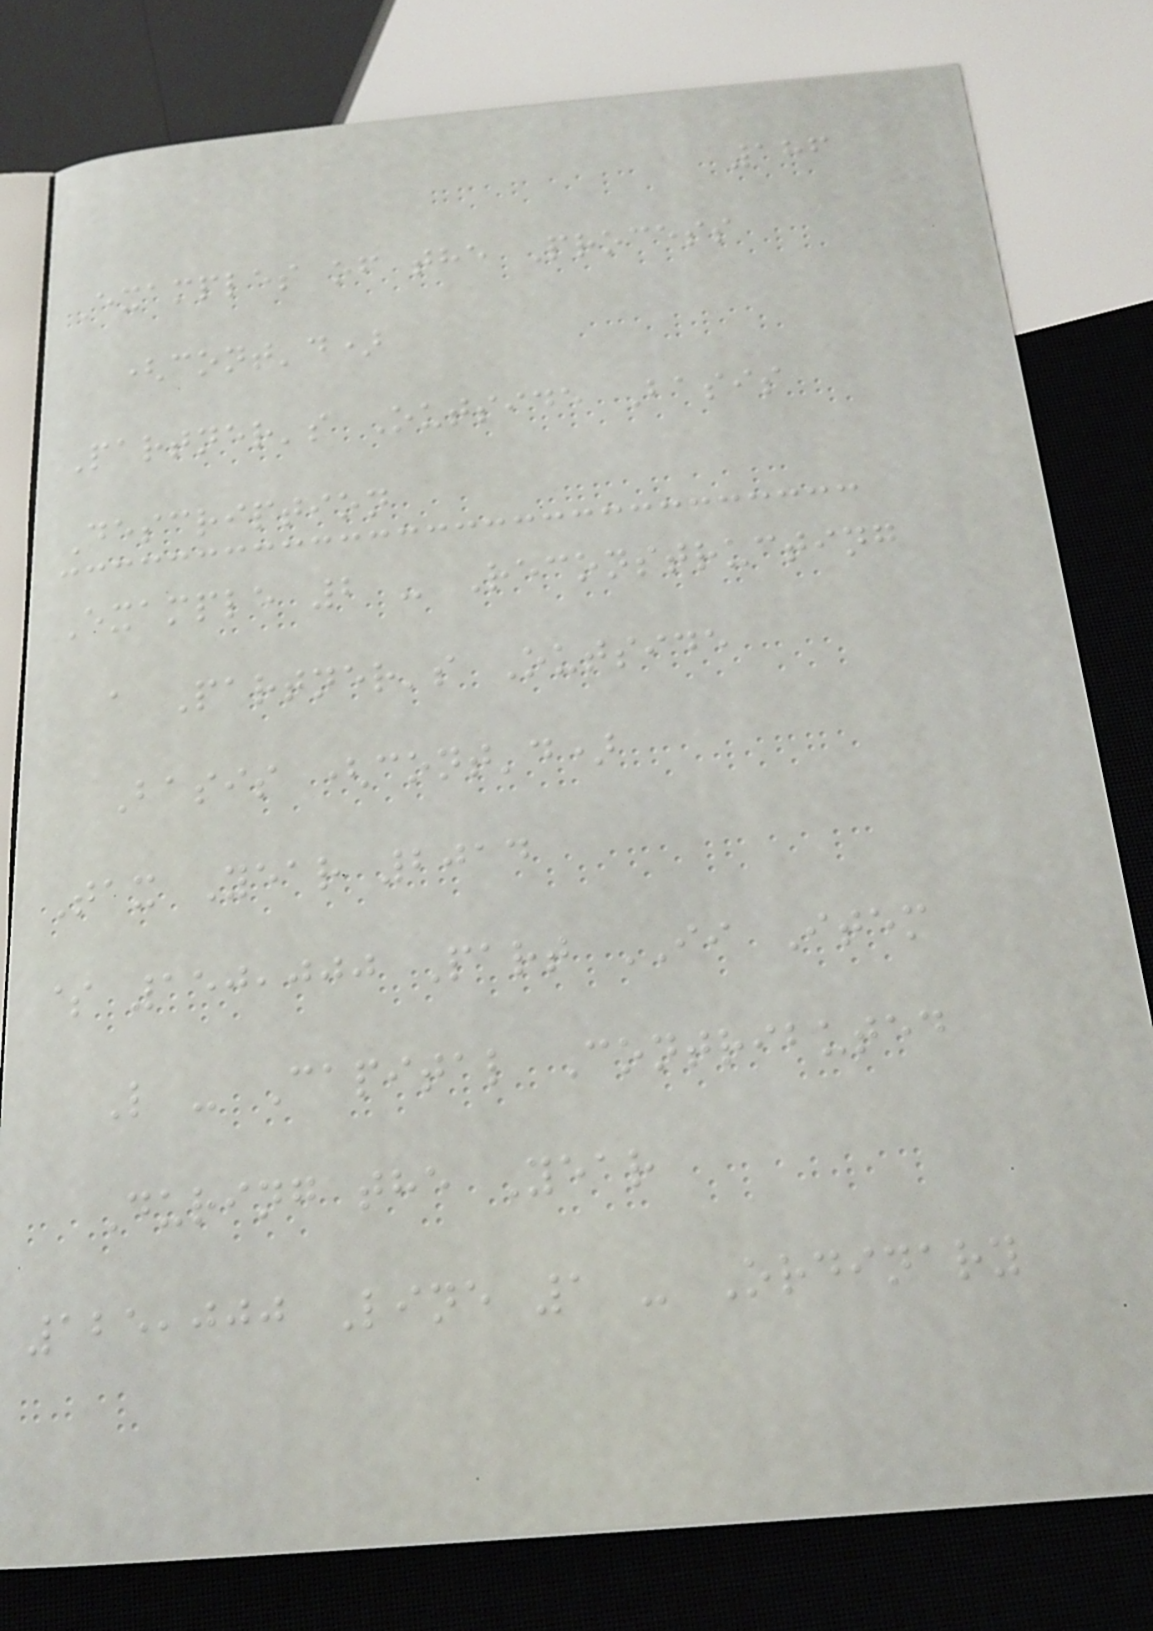186
Examples of the Process
(cont'd)
Partner's Outside Basis
Description
Example 2 - Reconstructing
a Partner's Outside
Basis (cont'd)
Tax Year 2014
$ 150,000 Part II Item
L - Capital Contributed
During the Year
125,000 Line 1 - Ordinary
